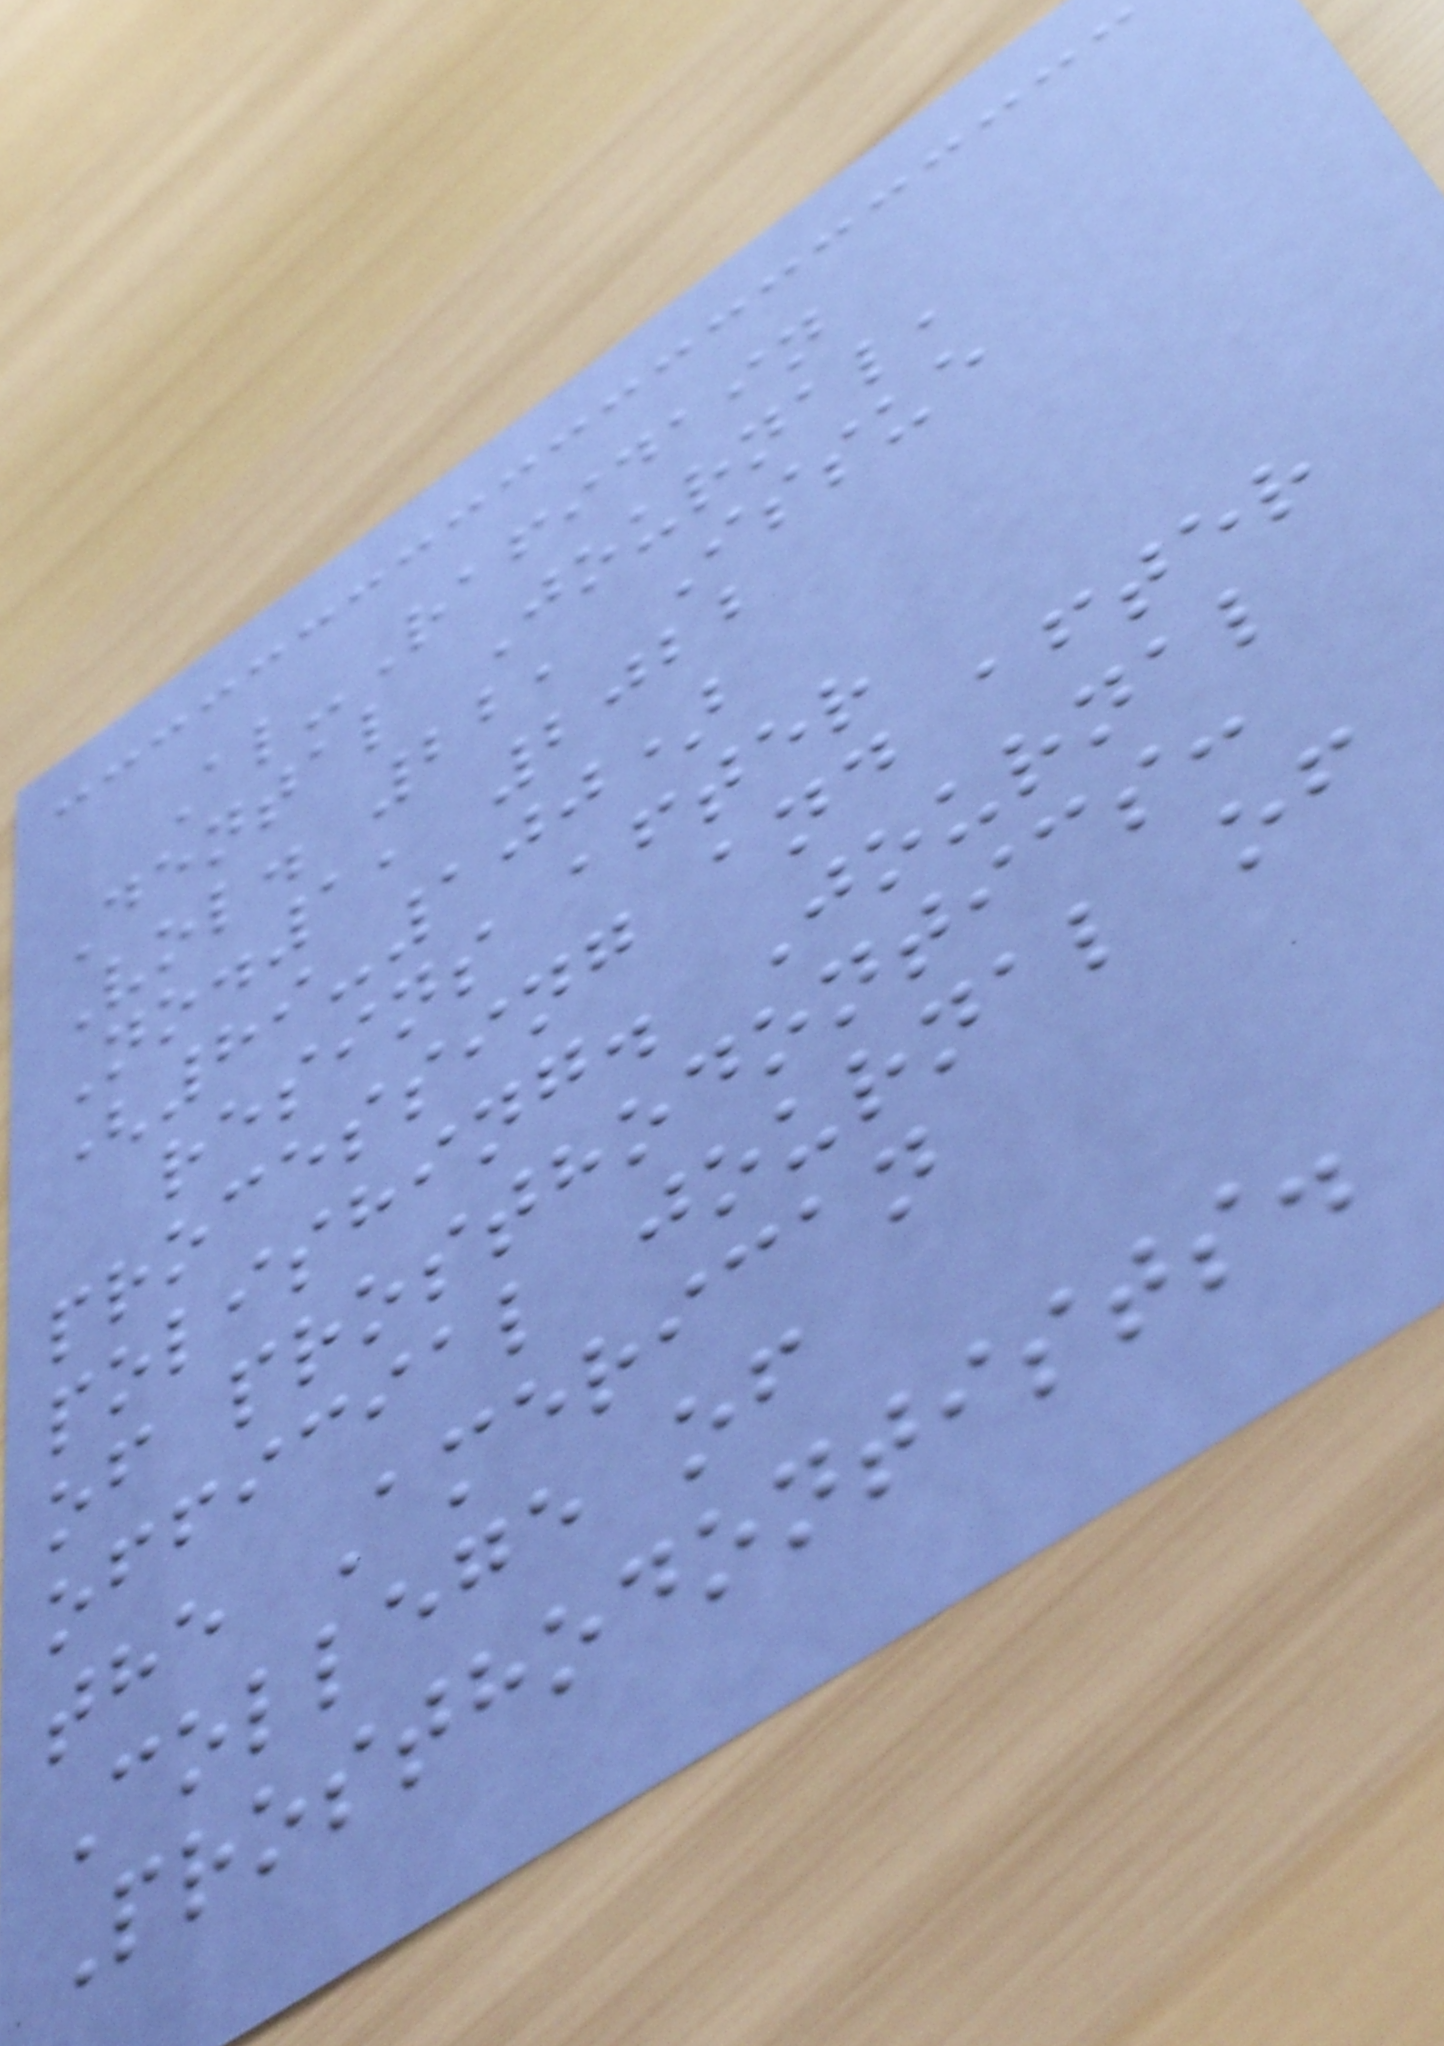Al-Rafidain
Dental Journal,
Vol. 22, Issue
No.1, 2022
(89-100)
resins after
processing and after
polishing. Journal
of prosthodontics:
official journal of
the American
College of
Prosthodontists.
